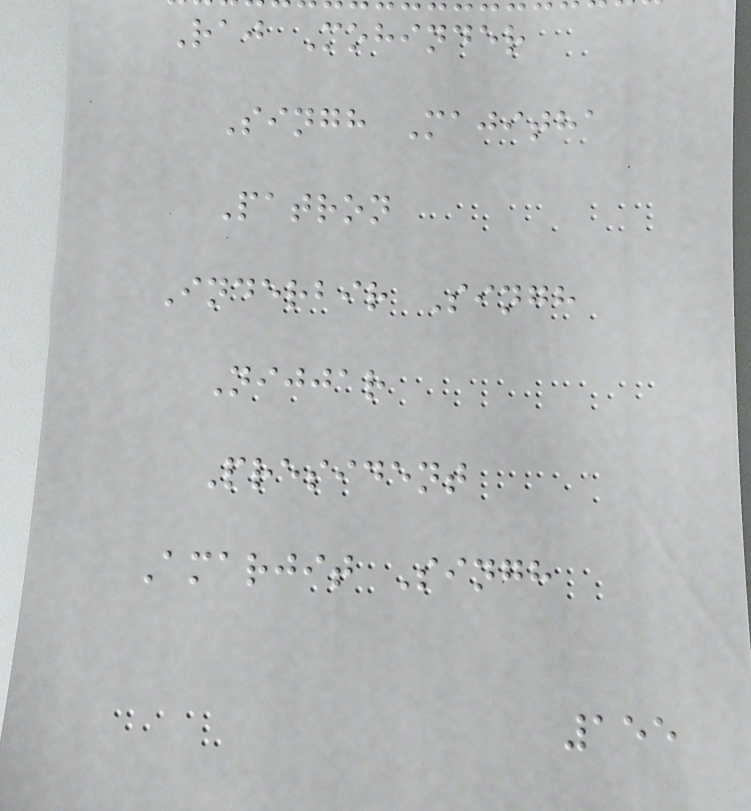Raj Mohinder
Singh Majitha
Patron
Inderbir Singh
Nijjar
President
Amarjit Singh
155
